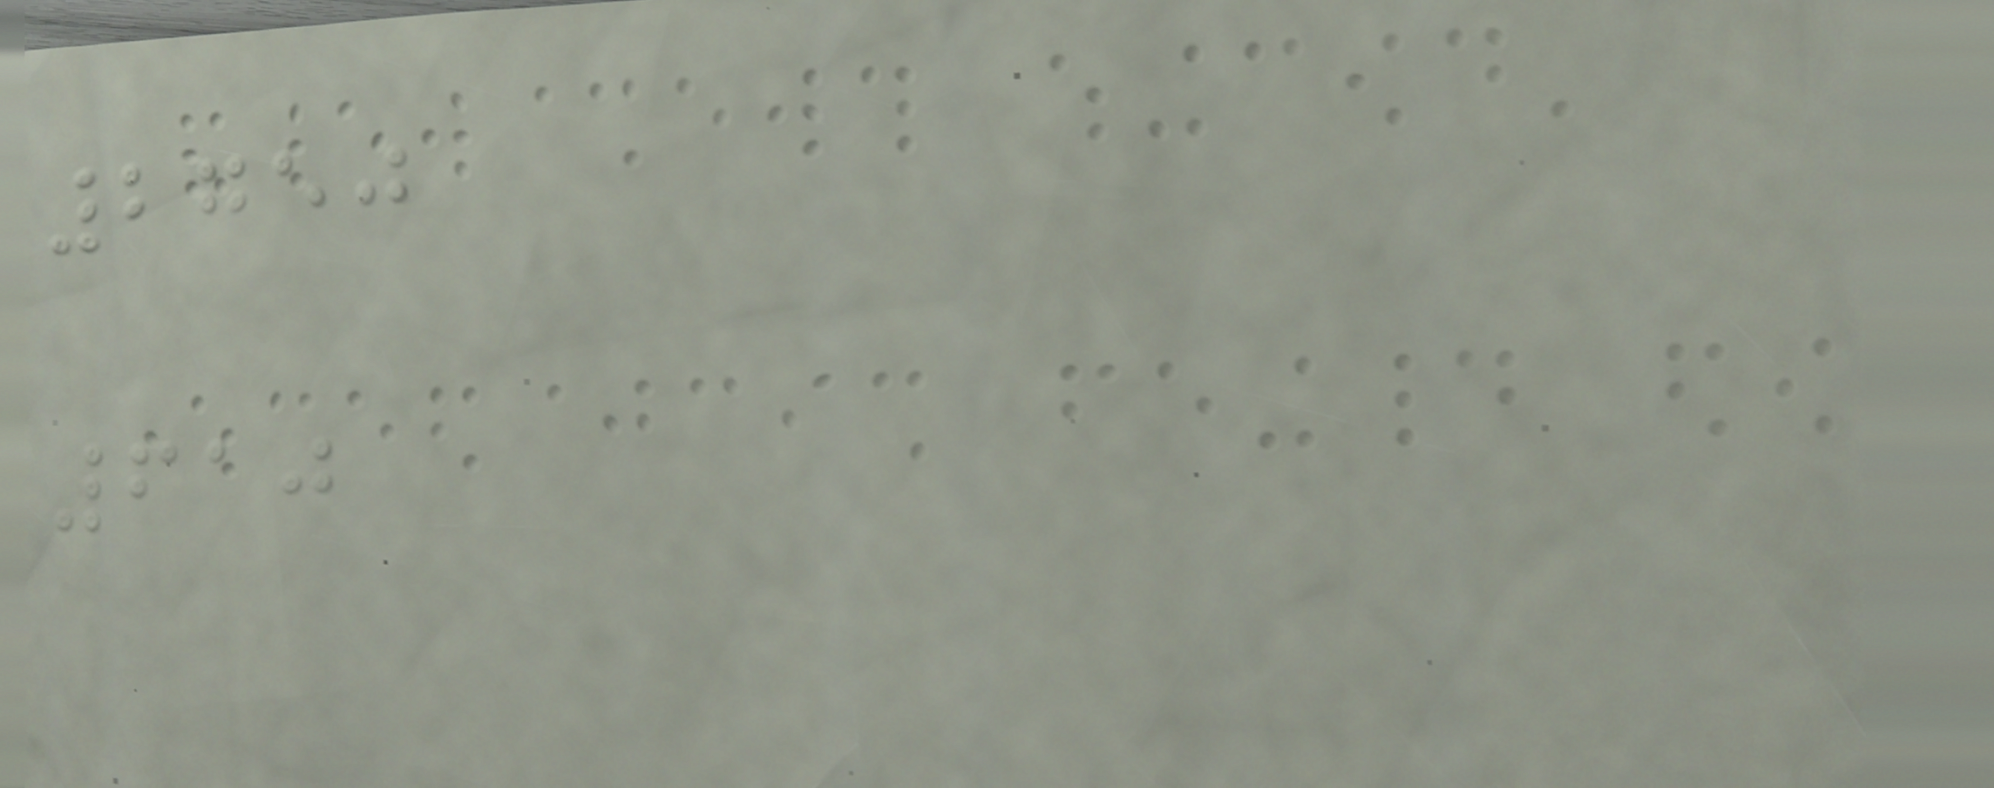2750
610
